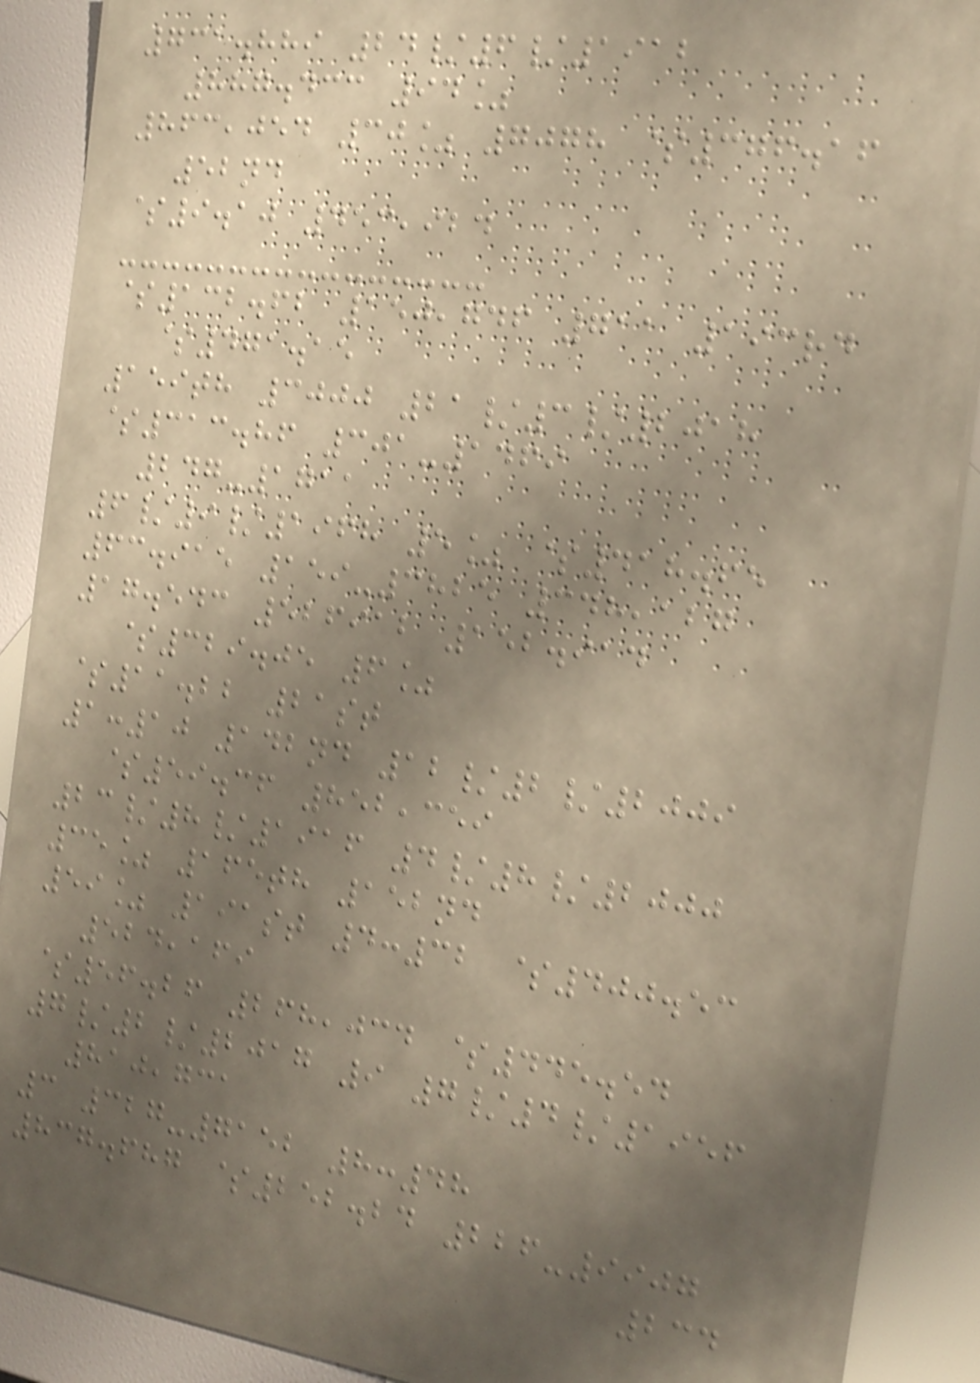731.889 24/6/1912
887.433 94%
863,054 30% 7078 $376.16
52nd
$9.10 453,924
$132.62 150,746 711 193rd
$471.15
159th 3000 21/3/2018
$313.86 301-1469
247-1711
6/9/1968 5% $418.65
63.915 159-3825 348,127
17.543 526912 152.914
$329.05 6%
$11.22 21st
1:10 142nd 12/2/2009
$59.36 852,359
23/8/1916 4/8/2000
35% 165th 152nd
59% 191st 4:32 $400.53
524,169
$56.26 268,034 $445.54
7/2/2017 9 7/4/1956
810,731
3 327-7152 8:48
837.687 $252.24 226-9907
234
